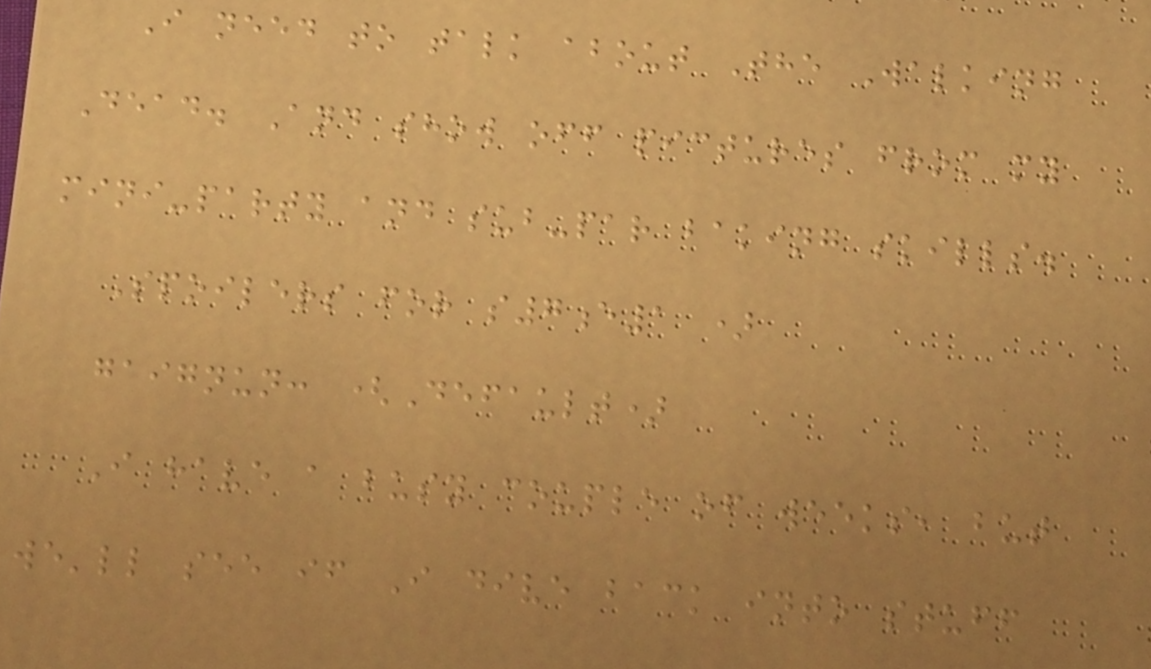I need to talk about The Walking
Dead. And show off pictures from my
mini-party and sub-par baking skills.
Spoilers for s7e1 )
gaignun: (Default)
I have a busy couple of weeks, but
we'll see if I dive back into stuff
